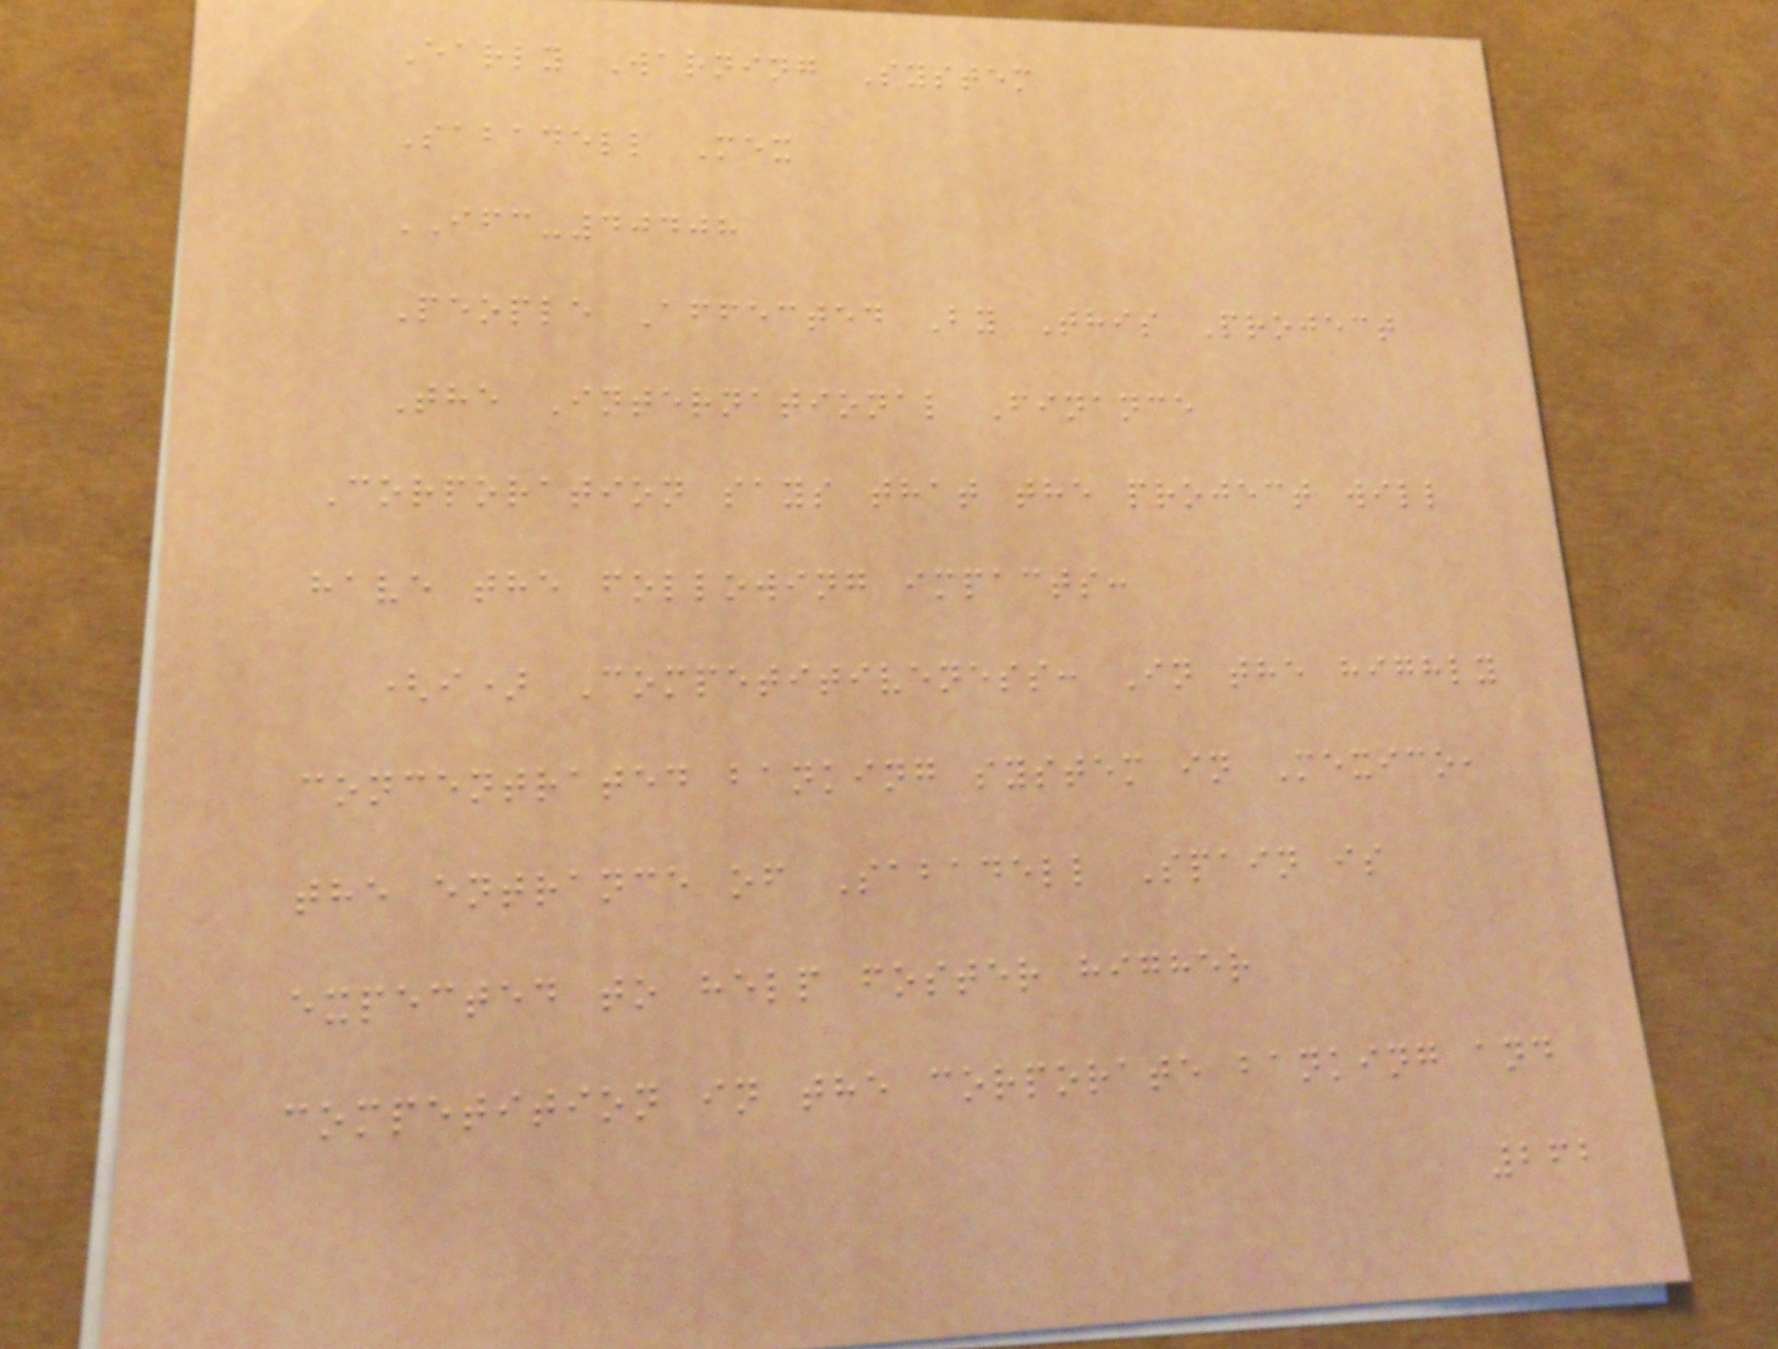Early Warning System
Sabadell Mex
IFC-40408
People Affected By This Project
The International Finance
Corporation says that the project will
have the following impacts:
(i) Competitiveness: In the highly
concentrated banking system in Mexico,
the entrance of Sabadell Spain is
expected to help foster higher
competition in the corporate banking and
262
